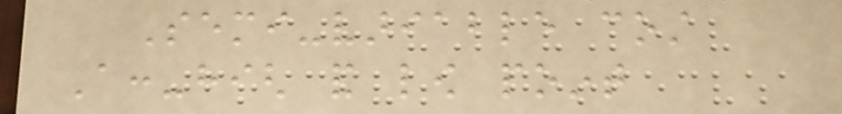Semi-variable cost
A:-high and low point
